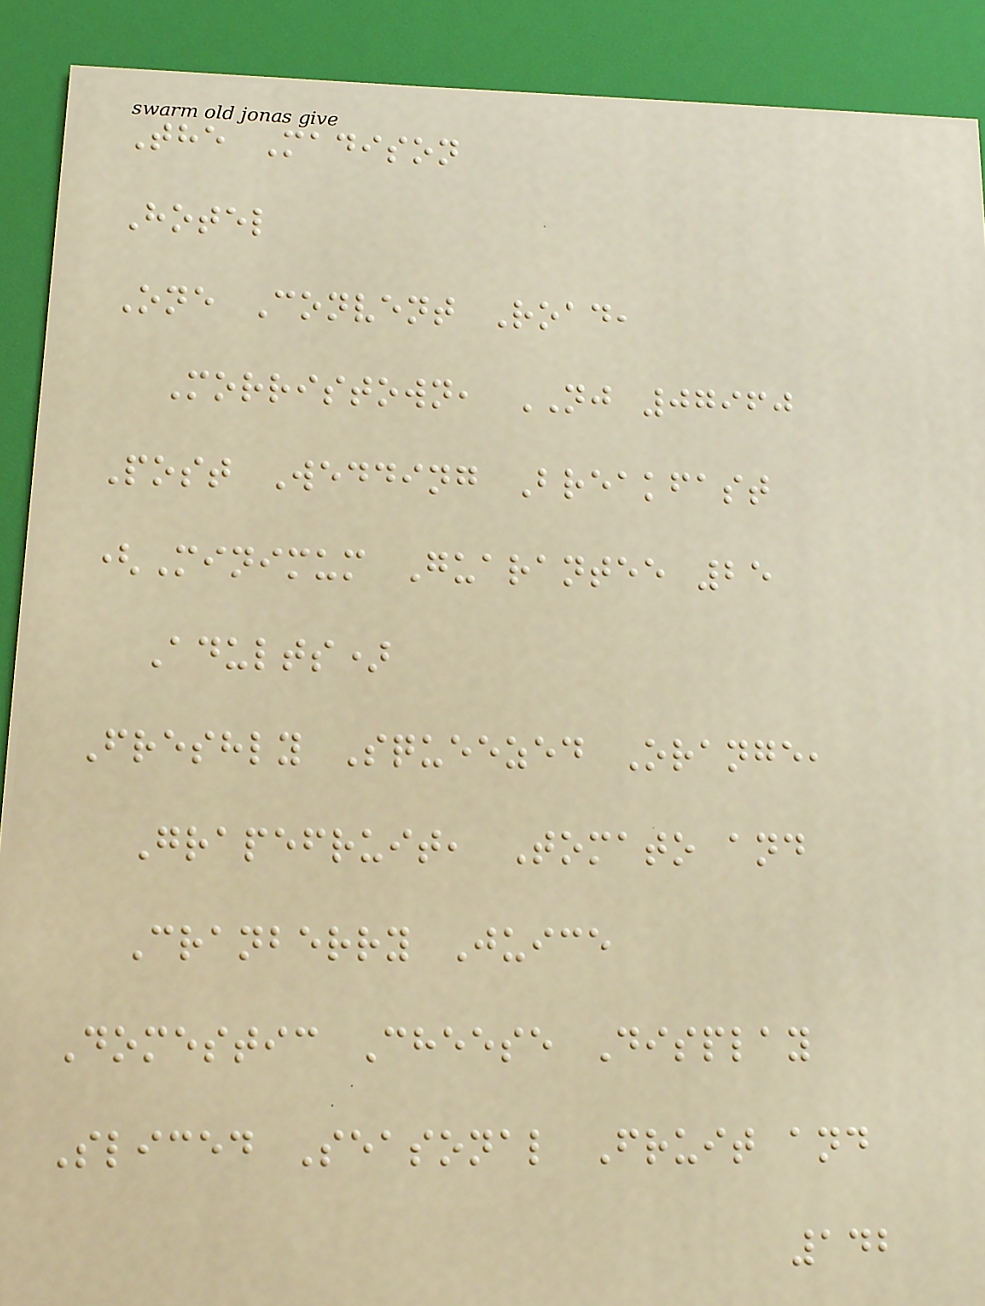The Madison
Hotel
One Convent Road,
Morristown, NJ 07960
Post Wedding Breakfast
(Minimum Guarantee 25
Adults)
Freshly Squeezed Orange,
Grapefruit, Tomato and
Cranberry Juice
Domestic Cheese Display
Sliced Seasonal Fruit and
142
